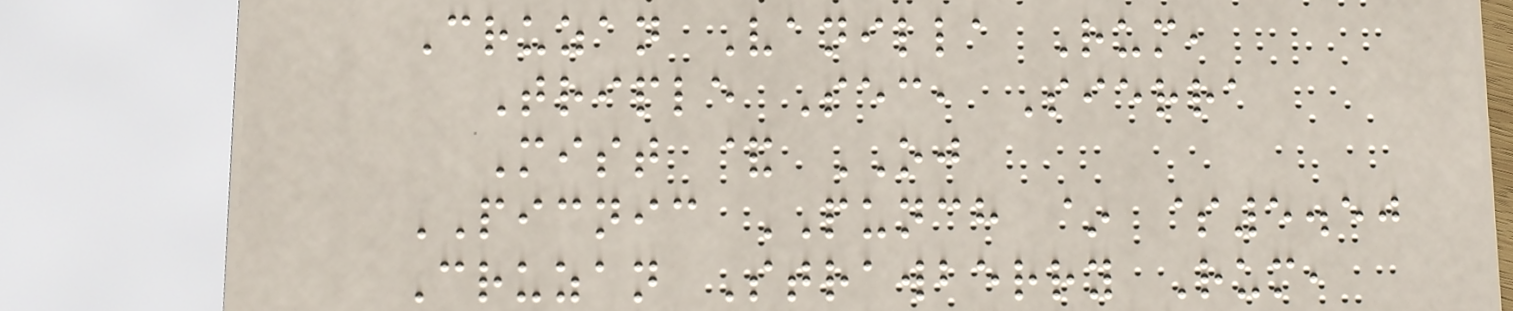Cruzan Vanilla Rum,
Triple Sec, Sierra
Mist & OJ
PICNIC PUNCH ~ $5.50
Cruzan Strawberry Rum,
